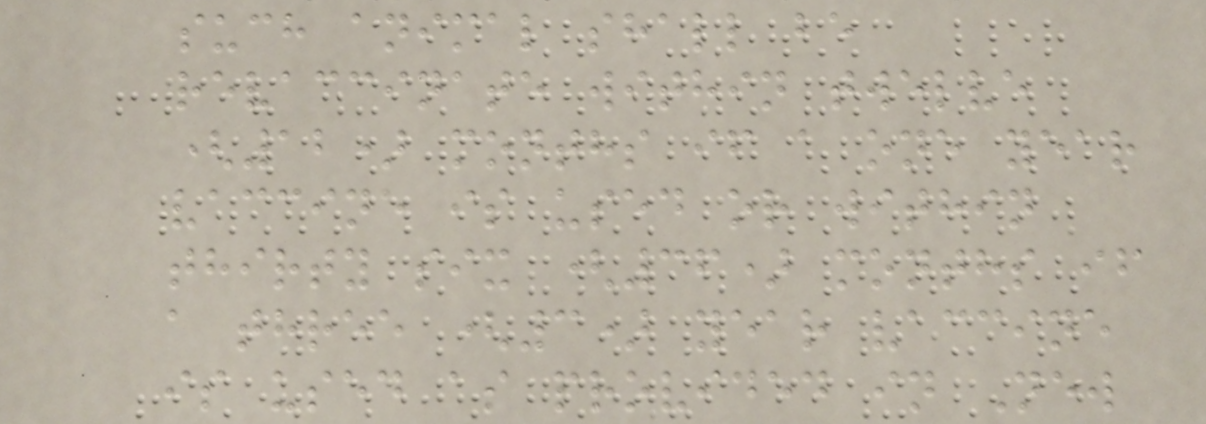such animal shall be
revaccinate within twelve
(12) months if a one year
vaccine is used or within
thirty six (36) months if
a three (3) year vaccine
is used as provided in New
